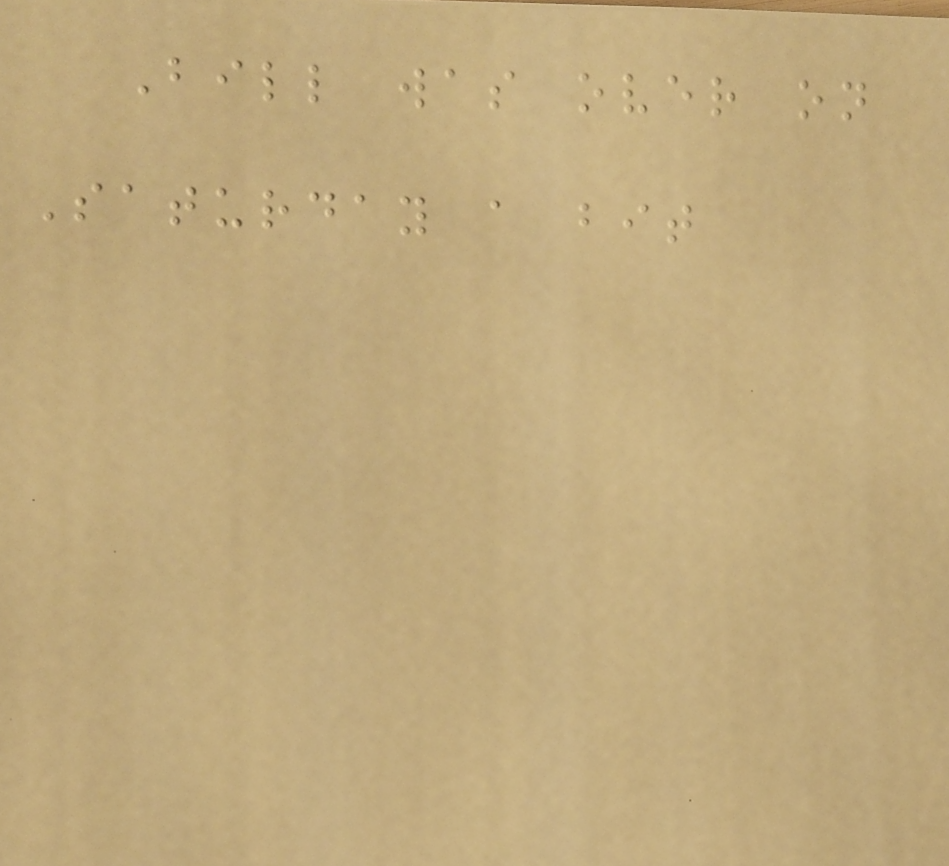Bill was over on
Saturday a bit
